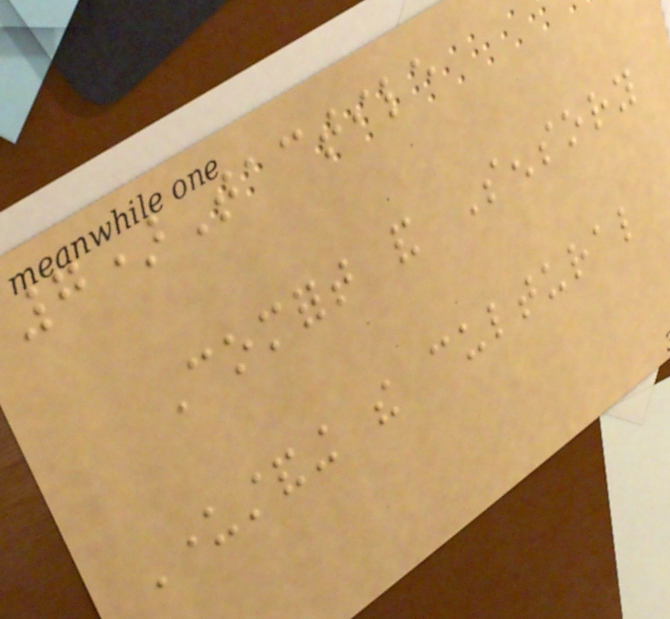7)Tactile
Comfort and Sensory
Understanding the cultural
